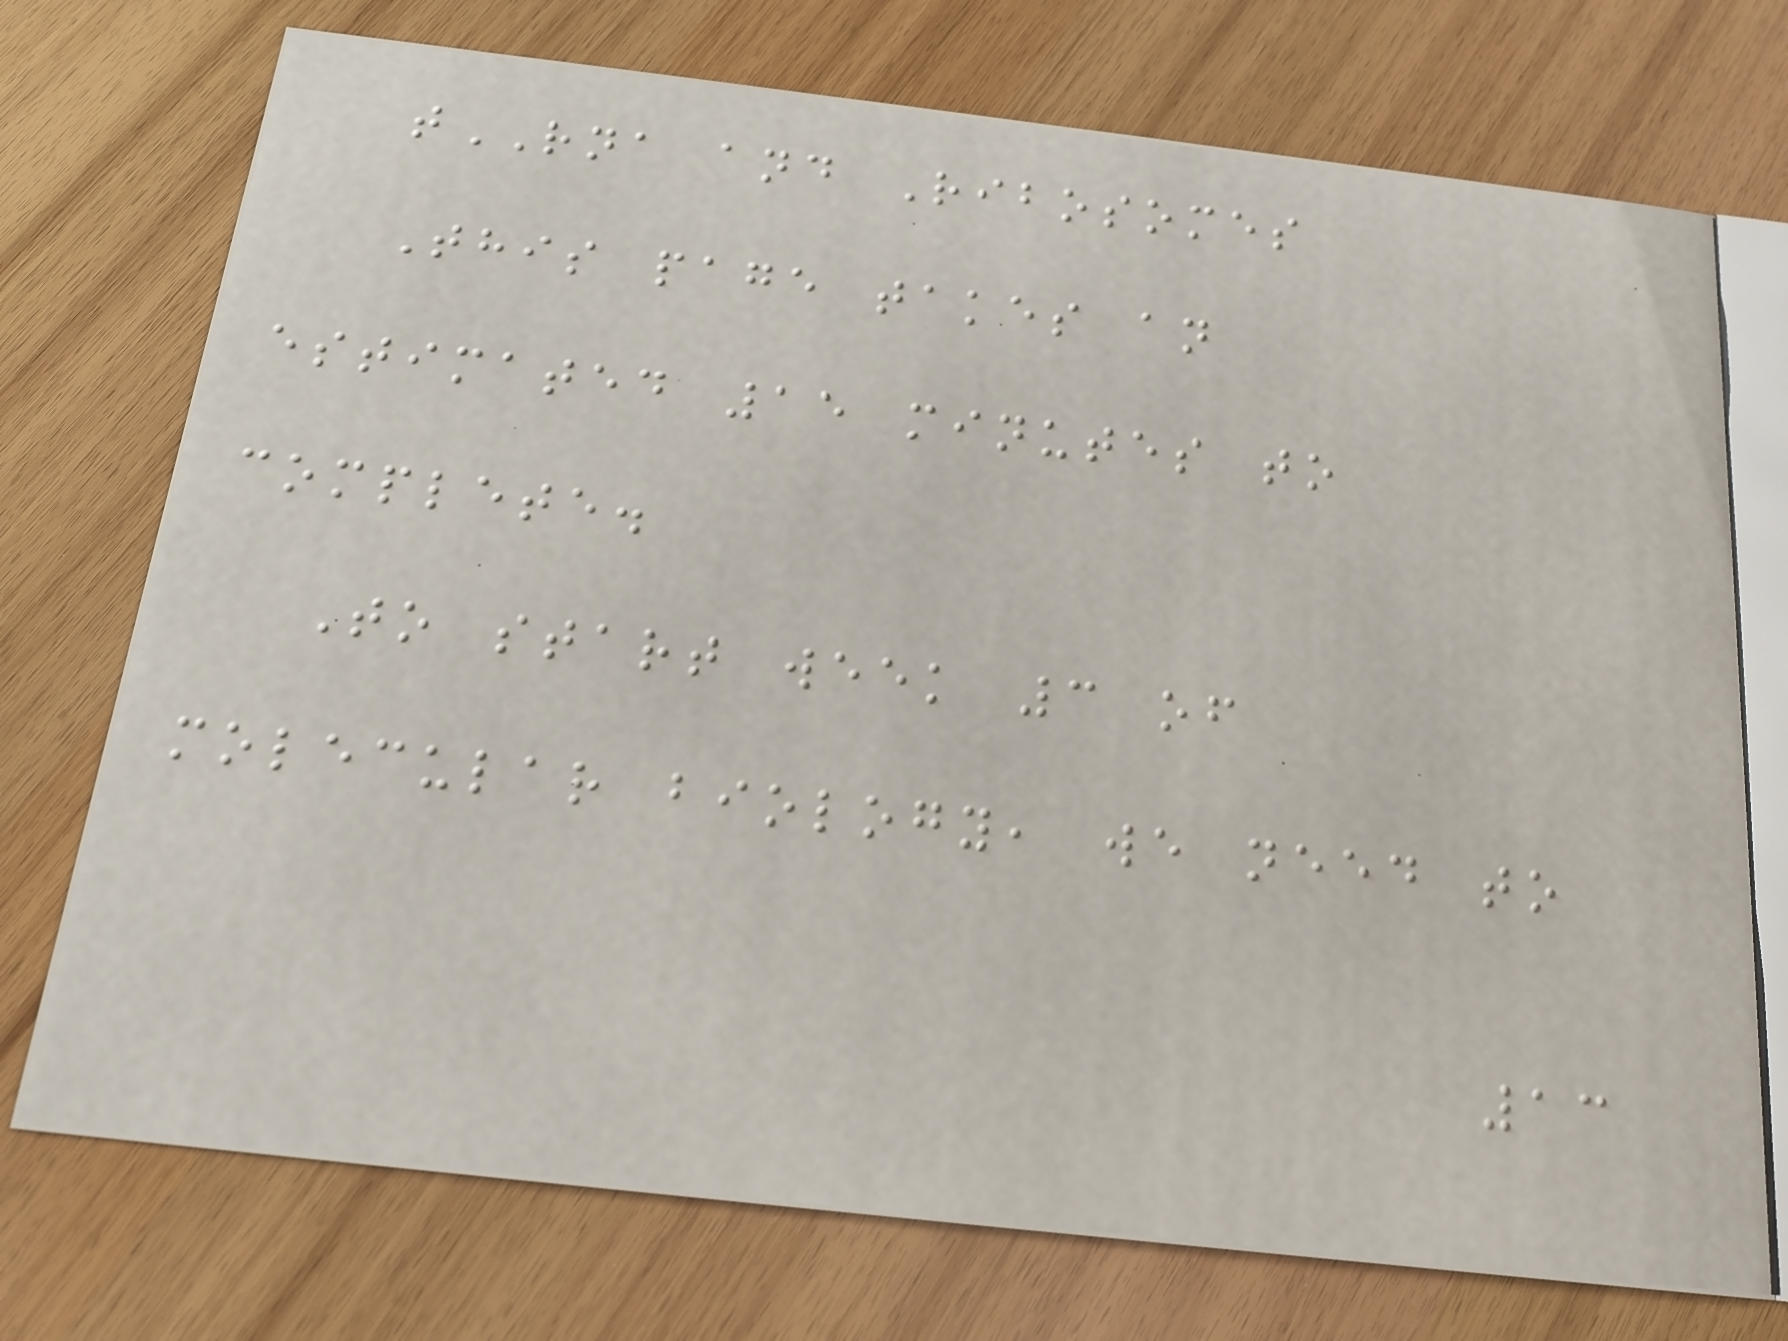tRNA and Ribosomes
This page takes an
estimated 15 minutes to
complete.
To start week 3 of
molecular biology, we need to
13
